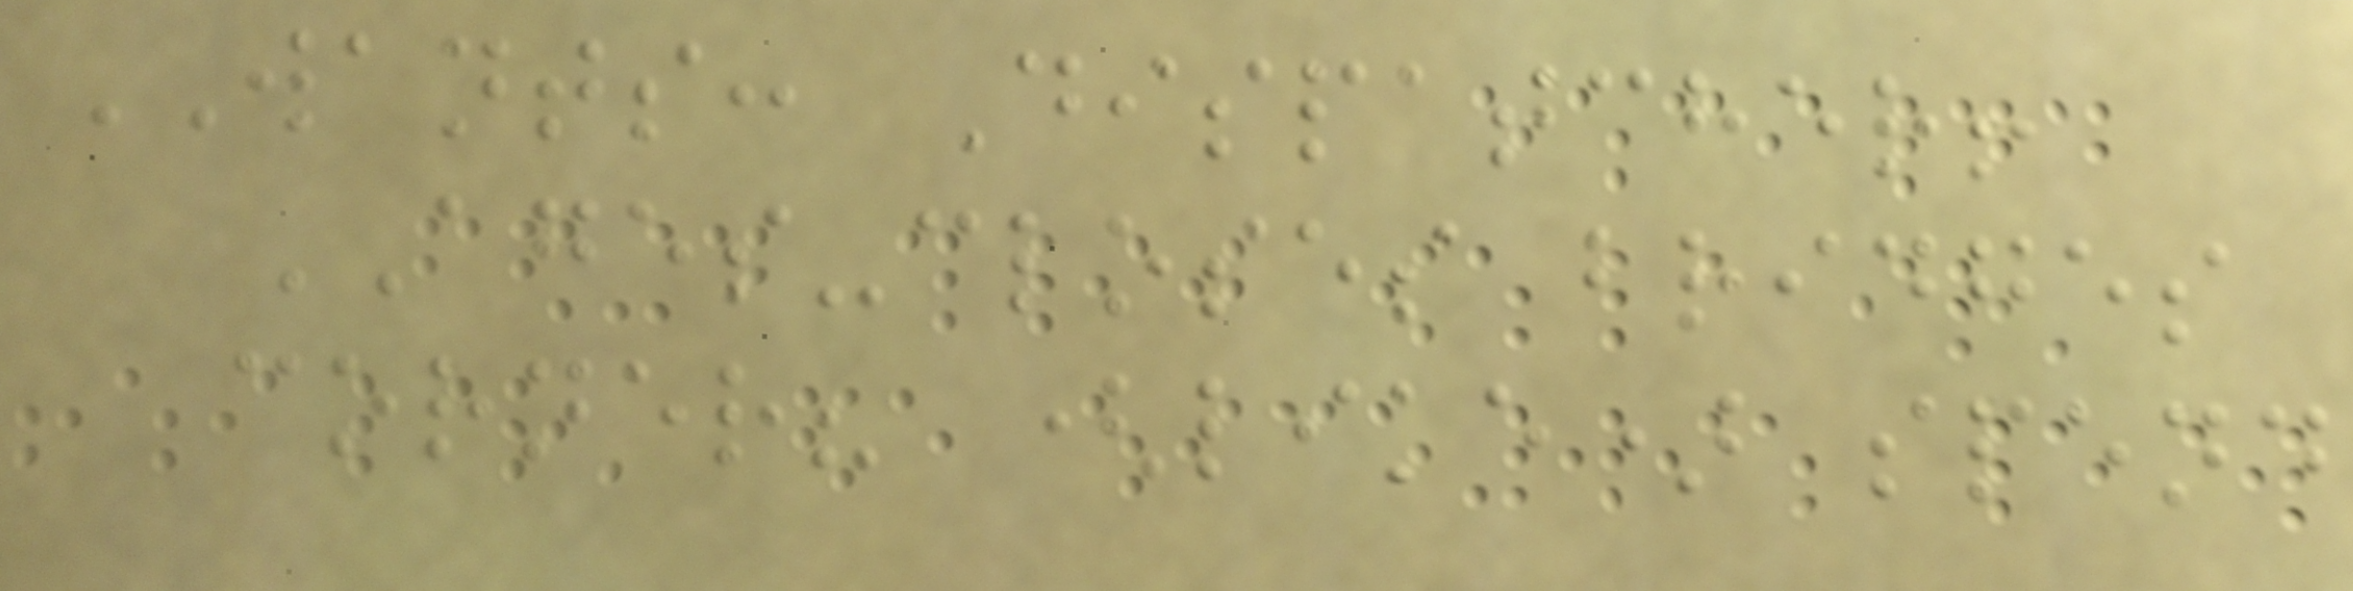WANTS: Dispatcher!
AGES-closes bridges
corner? (like) spend
